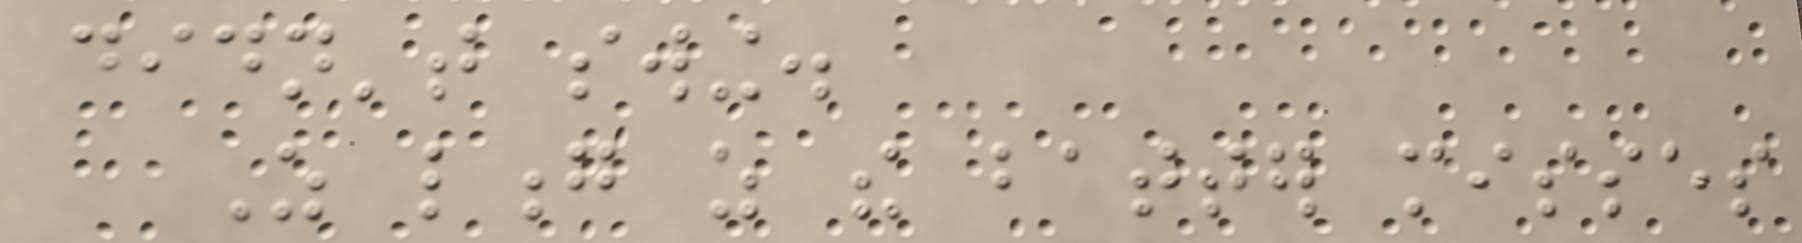didn't swing.
As long as the batter misses
